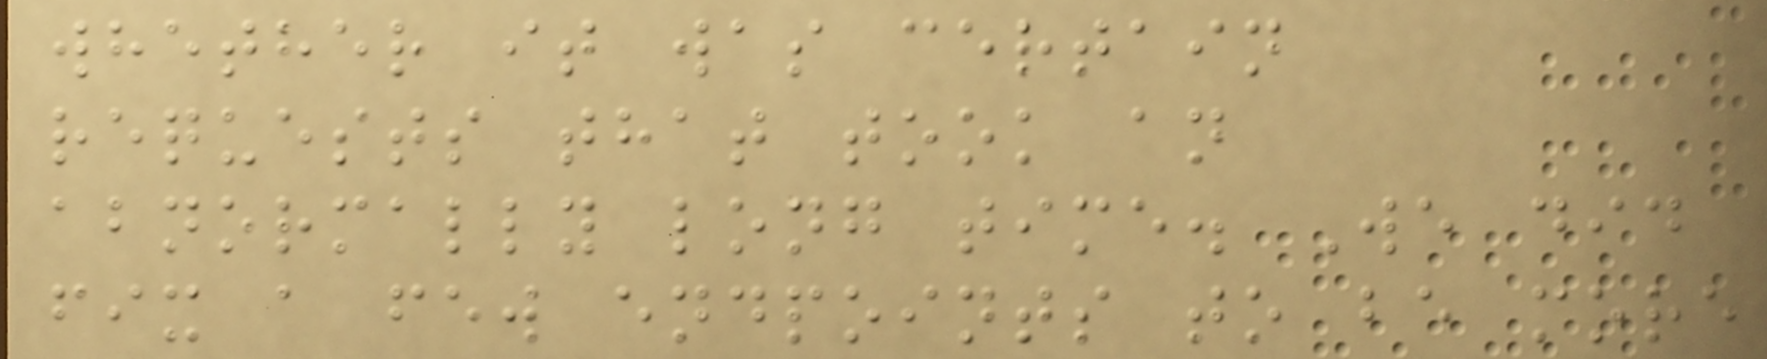whether it was certain
requests that took an
abnormally long time. We did
fix a few endpoints to be more
